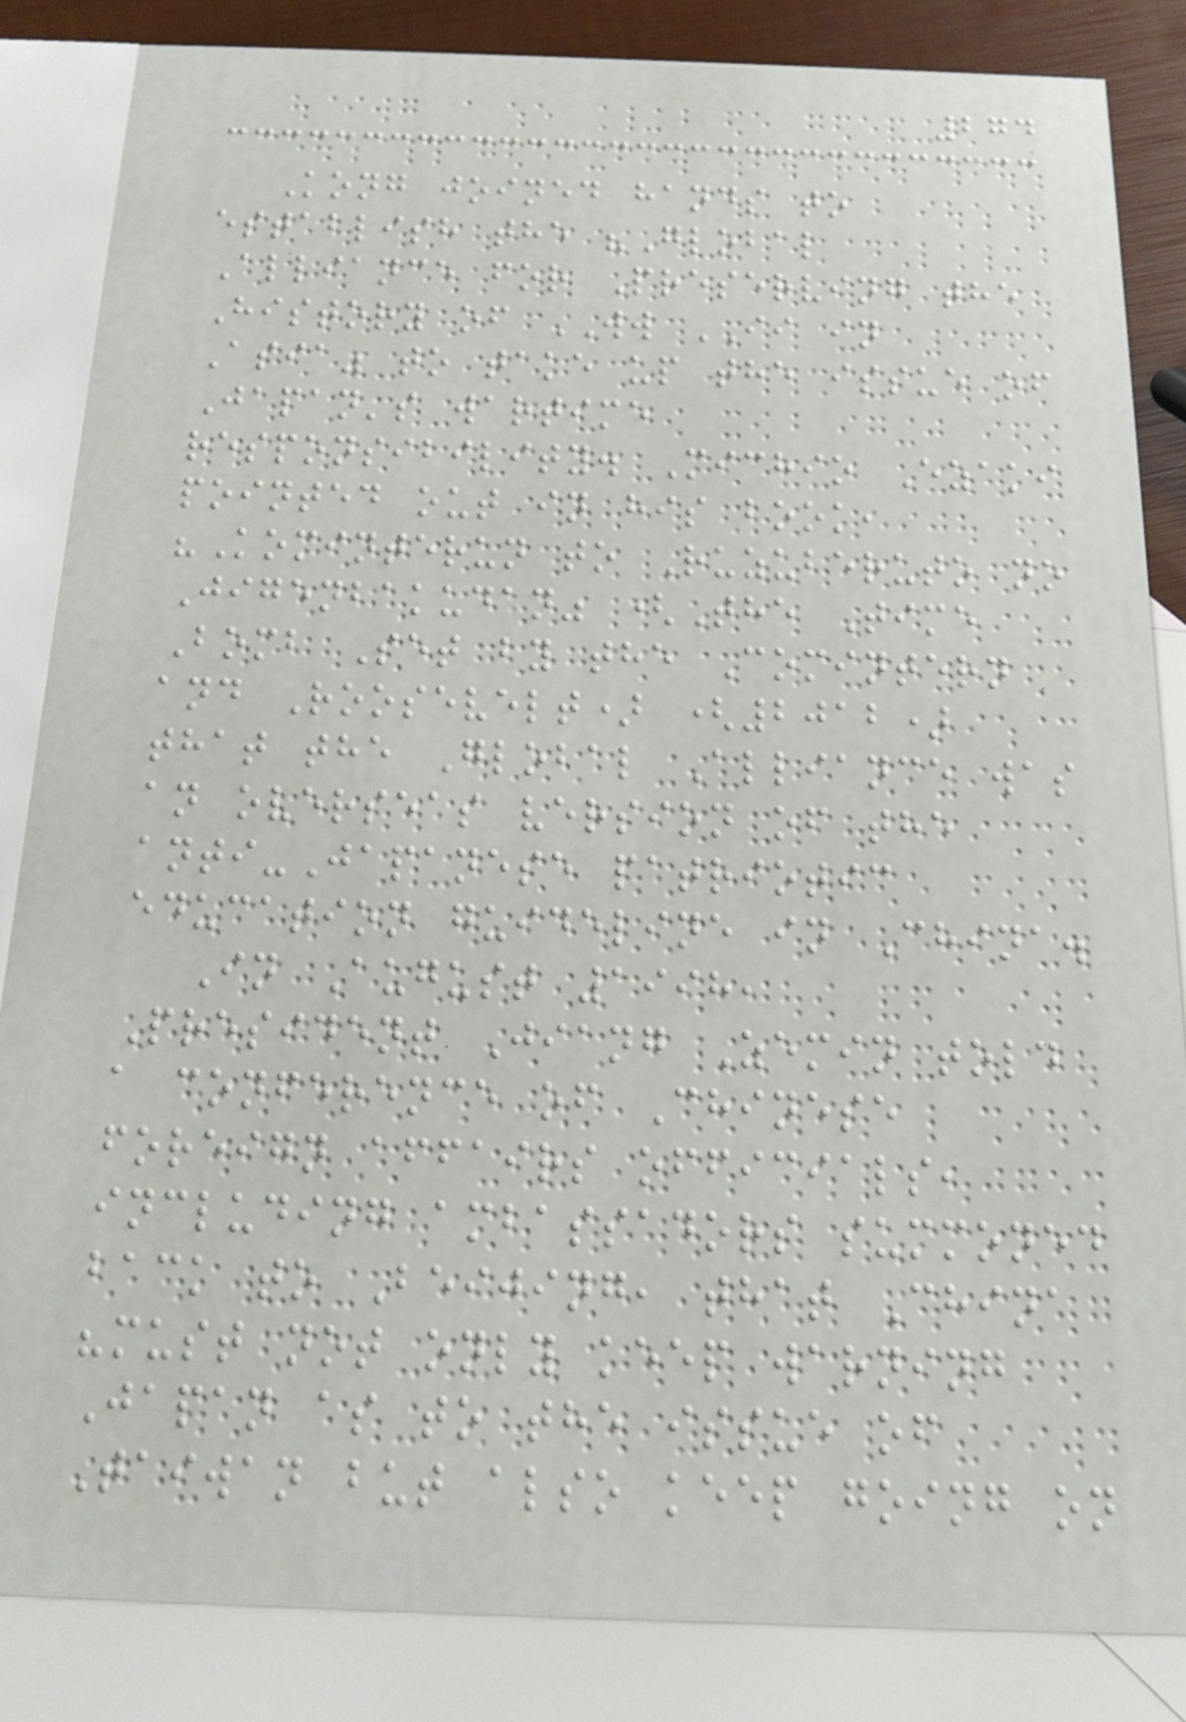274
Kong joined hands to
establish the "Global
Alliance for Preserving the
History of WW II in
Asia" to take up the issue of
Japan's wartime
responsibility. Michio Ezaki
pointed out in his book,
"Kominterun to Ruzuberuto no
Jigenbakudan" (The Time
Bomb Set by the Comintern
and Roosevelt) (2012)
that the Global Alliance was
an overseas version of the
anti-Japanese patriotic
education guideline in China.
In August 1998,
President Jiang Zemin told
a conference of Chinese
foreign affairs officials,
including ambassadors summoned
back to Beijing, that China
"must not only keep warning
Japan as to the issue of
Taiwan but also keep going on
